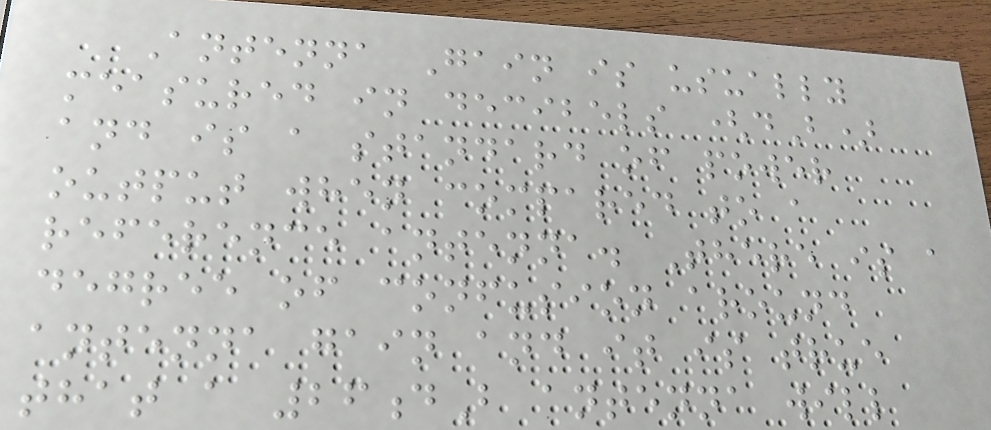Antenna Gain is usually
measured in decibels (dB)
and is a standard of power
output when compared to a
reference antenna. There is a
degree of confusion around
antenna gain and it is true
that a 26dB antenna will
